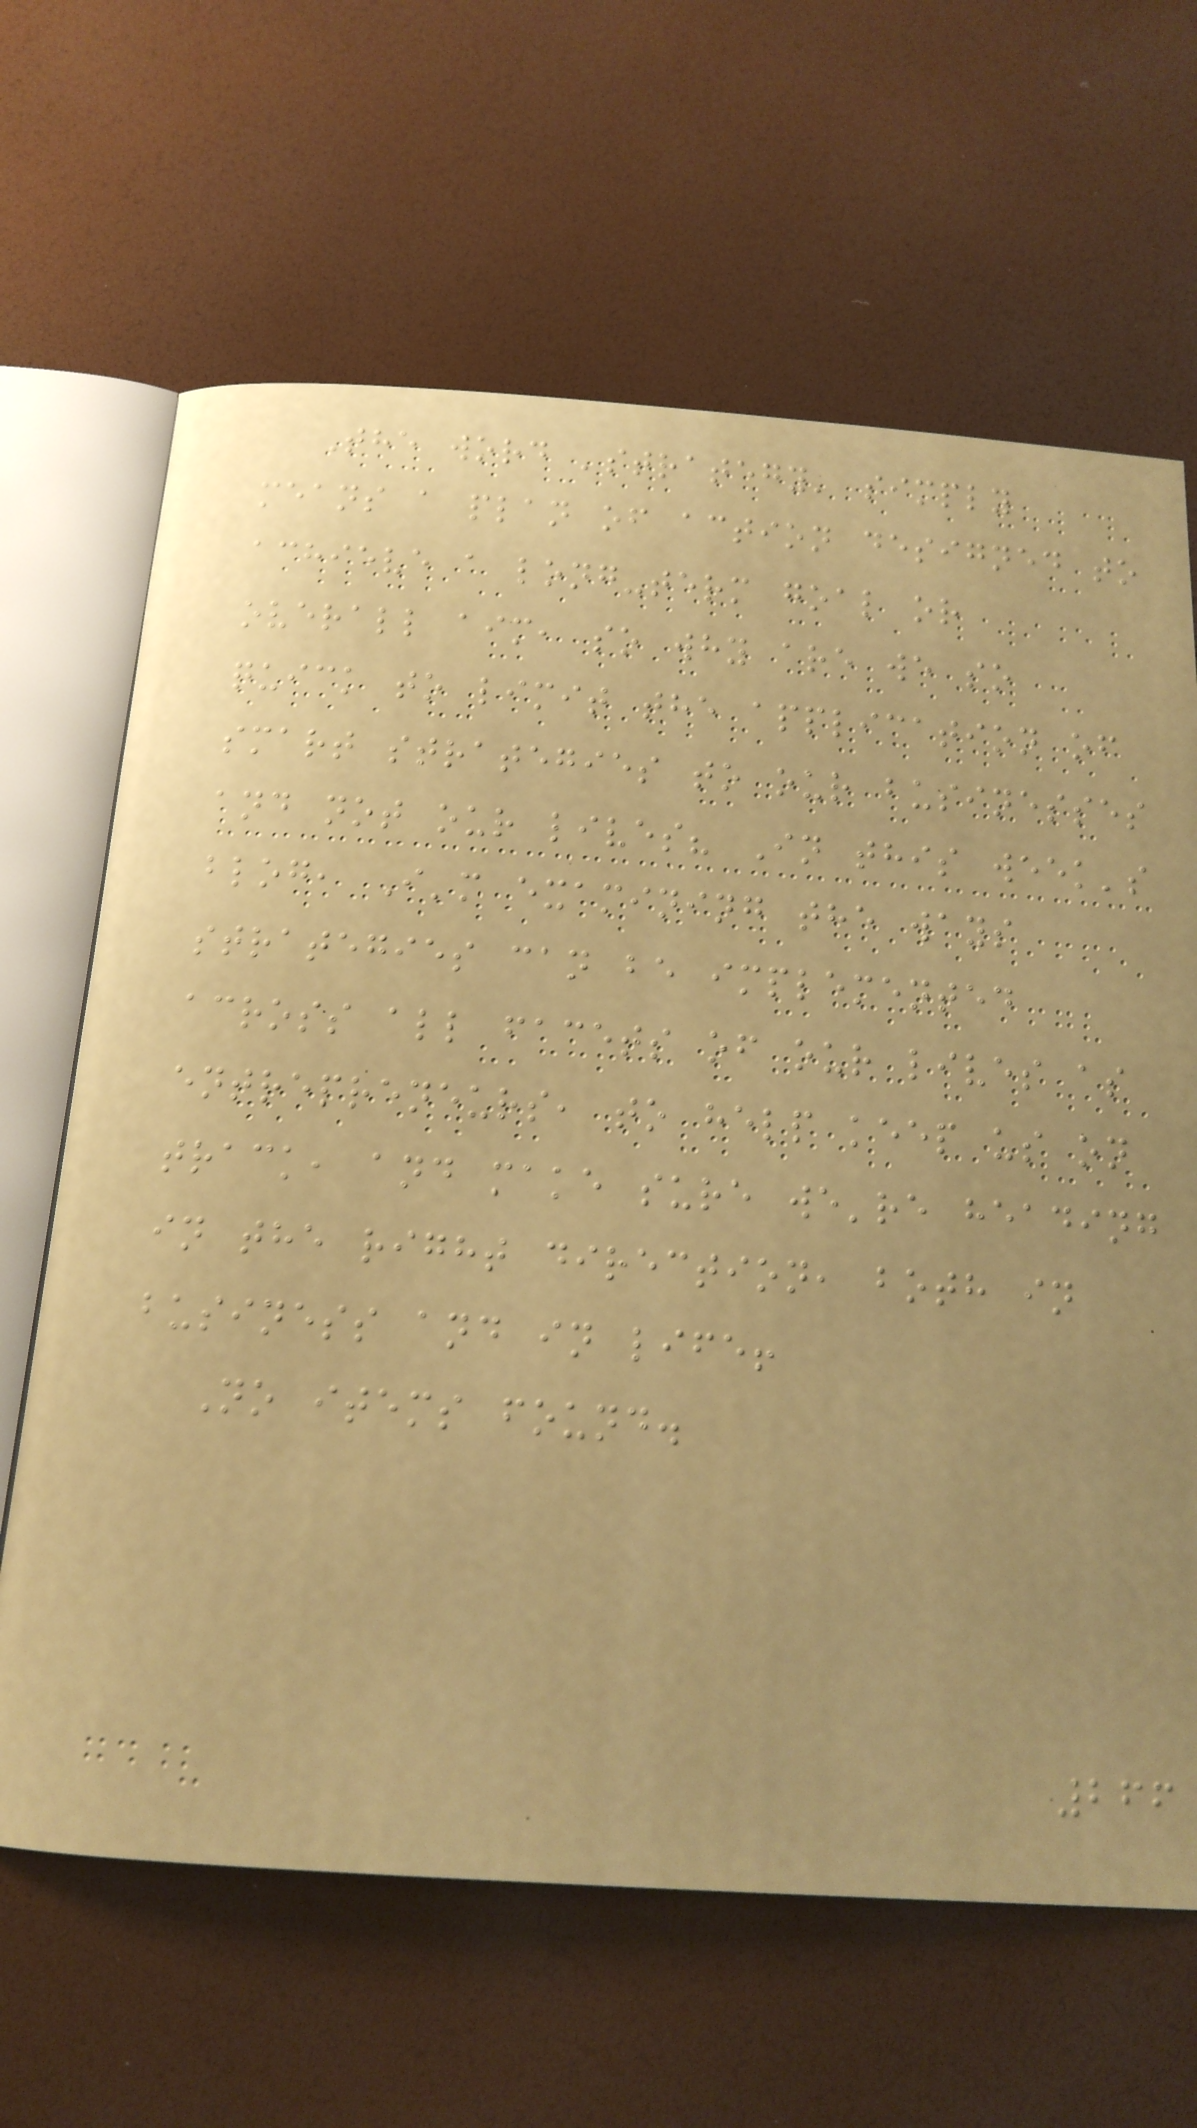The word 'strategy' simply
means a plan of action designed to
achieve a long-term goal or
overall aim, so why are we so
quick to limit the application of
smart strategies to our businesses
and not our lives? In this week's
blog, I'm examining the ways
strategies can be implemented
across all facets of our lives as
entrepreneurs, to help keep us on
track, and make sure we're heading
in the right direction, both in
business and in life!
No items found.
266
